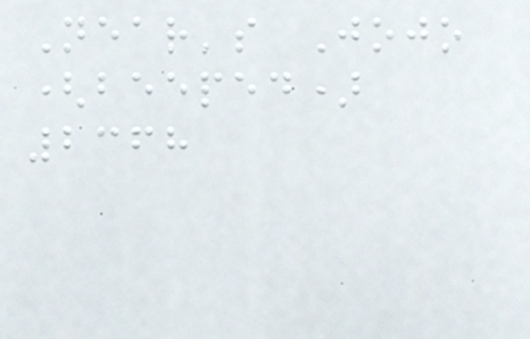Near's Jojo
(beeped)
2368
